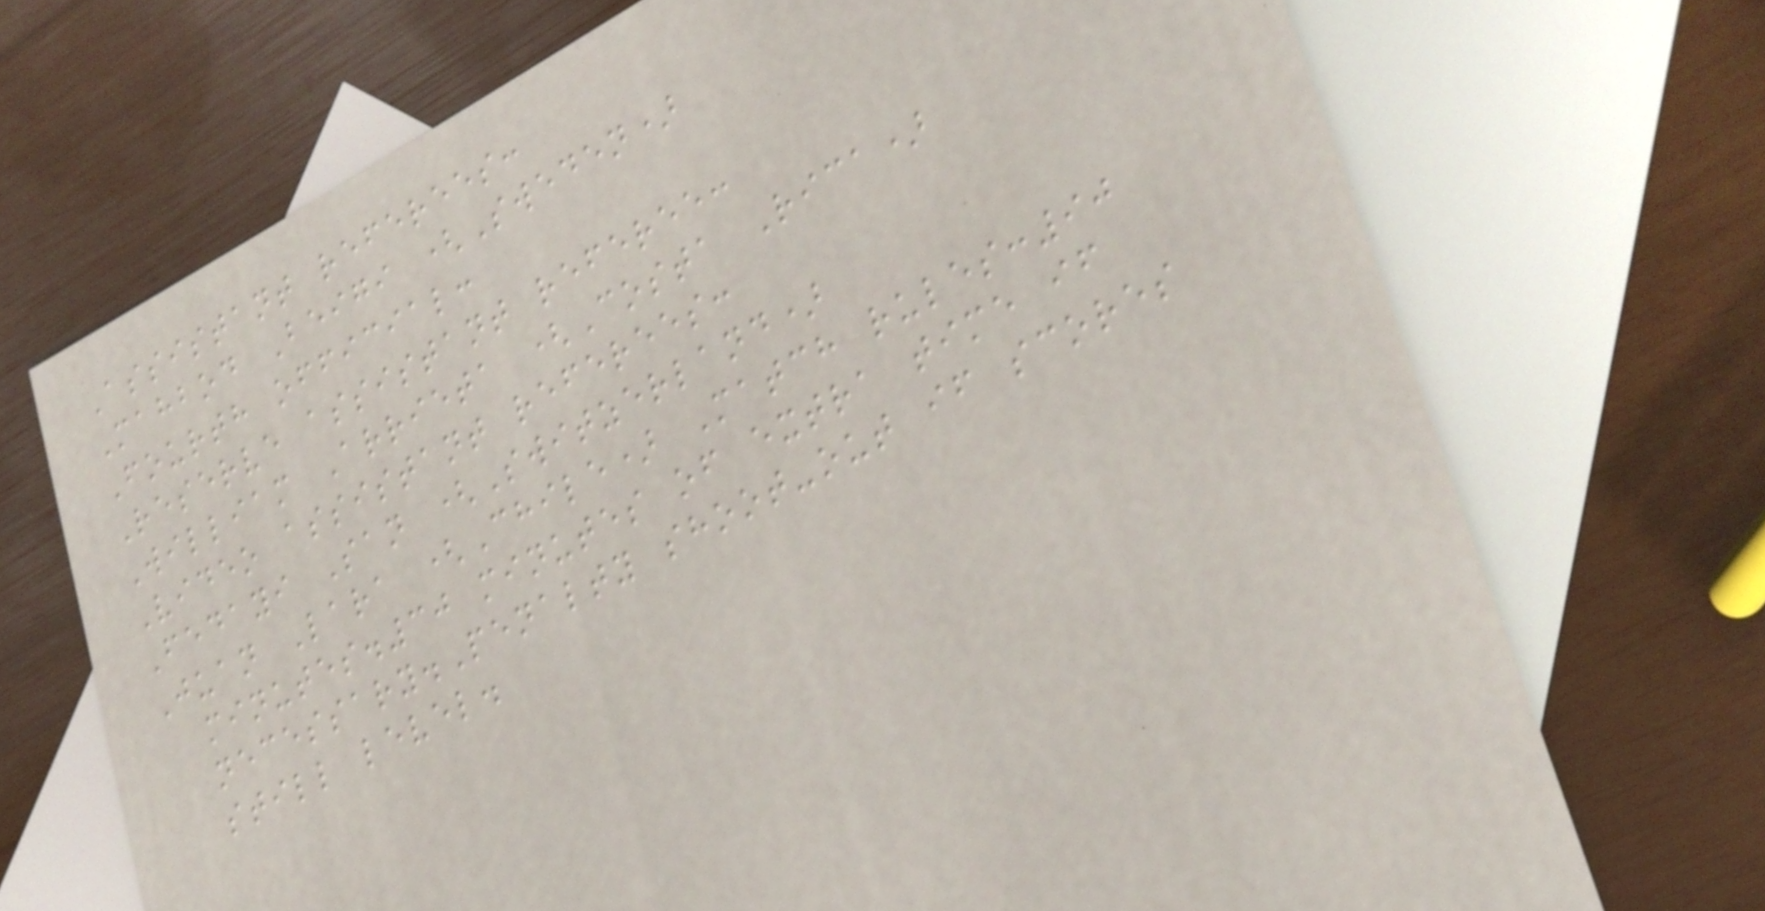Assistant referees:
Mahbod Beigi (Sweden)
Fourth official:
Reserve assistant referee:
William Arrieta (Costa Rica)
Video assistant referees:
Fedayi San (Switzerland)
Juan Lara (Chile) Match rules:90
minutes.30 minutes of extra time if
necessary.Penalty shoot-out if scores
still level.
